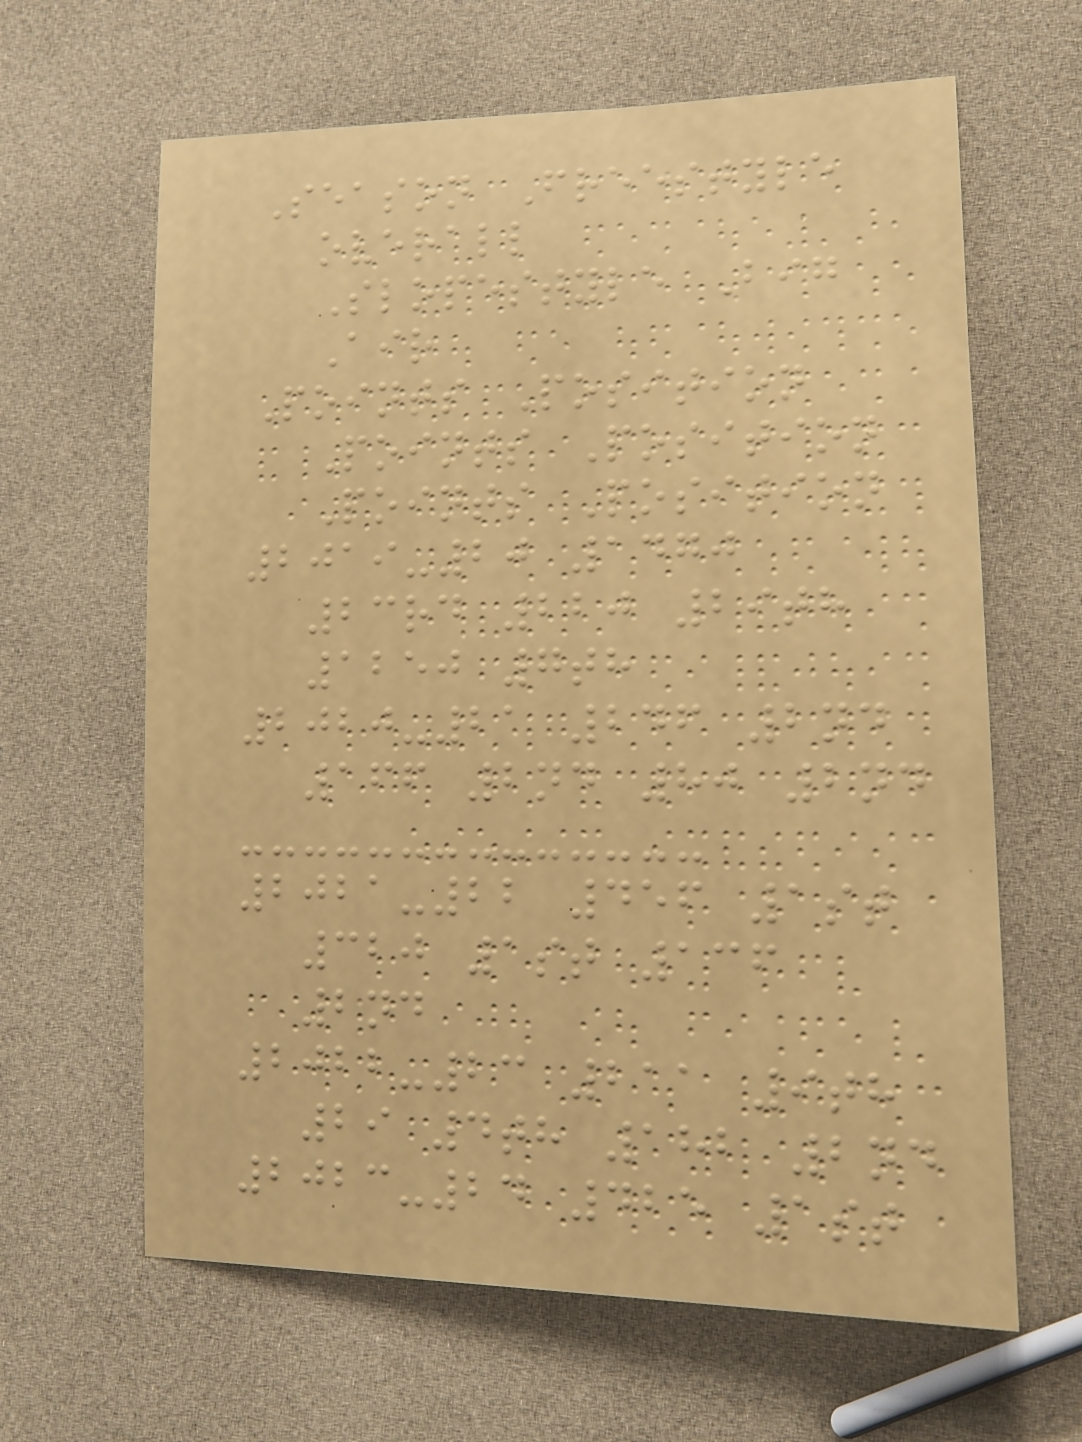Season Freestyle
overall
Slopestyle Big
Air
Points Position
Points Position
Points Position
2019-20 1470
23rd 220 29th
1250 7th
2020-21 246 2nd
166 2nd 80 2nd
2021-22 456 1st
320 1st 136
2nd
2022-23 211 9th
29 4th 182 2nd
2023-24 425 1st
